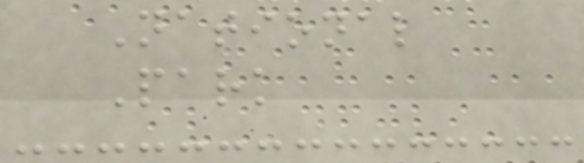National
Park
